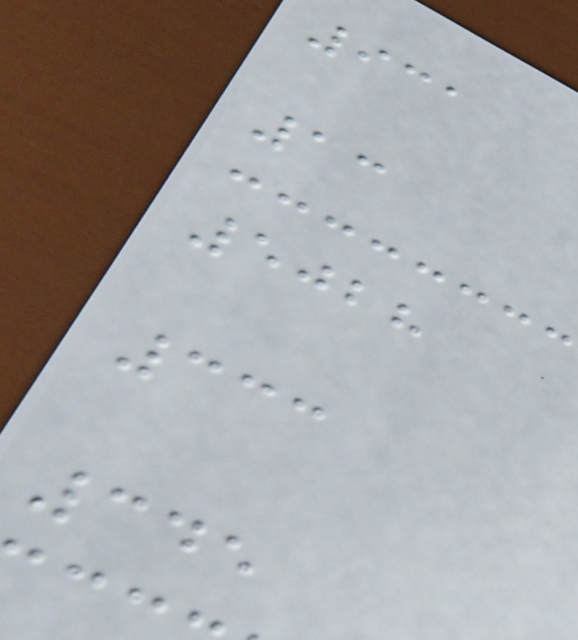931
13
5028
333
345
